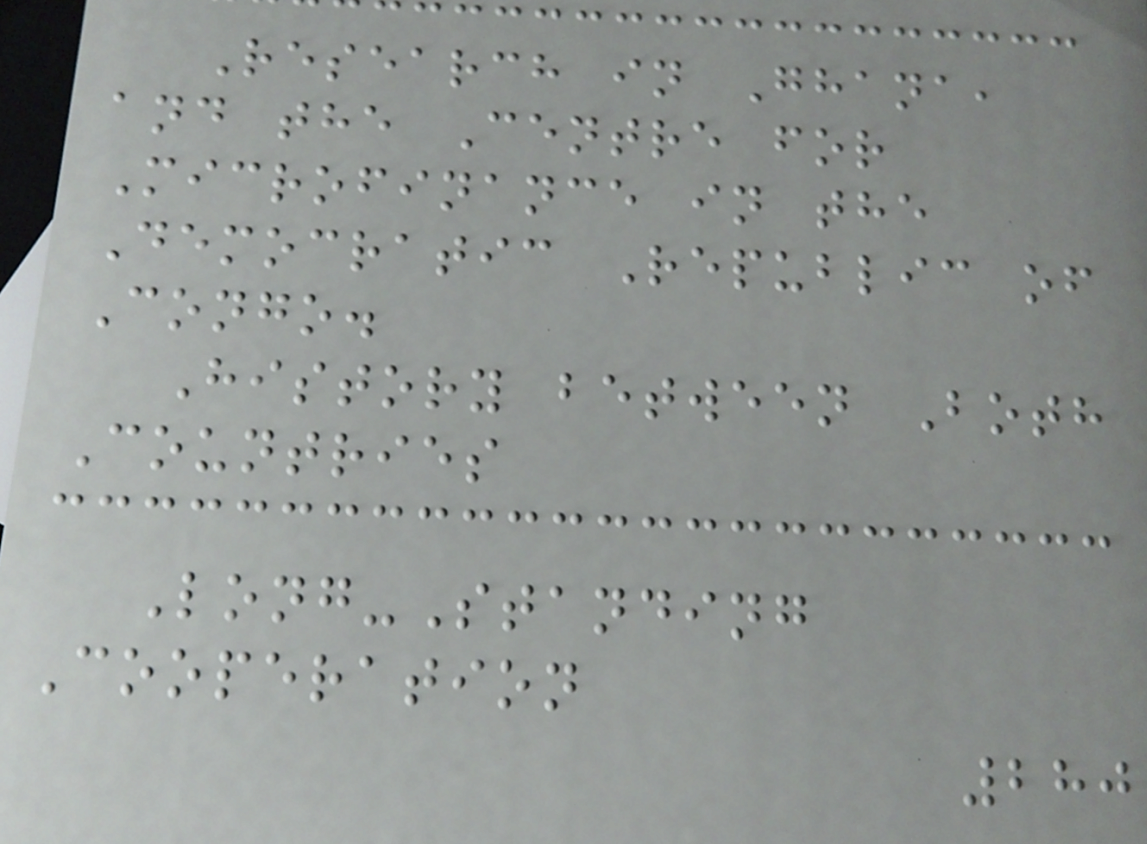Research in Ghana,
and the Centre for
Microfinance in the
Democratic Republic of
Congo.
History between Both
Countries
Long-Standing
Cooperation
280
